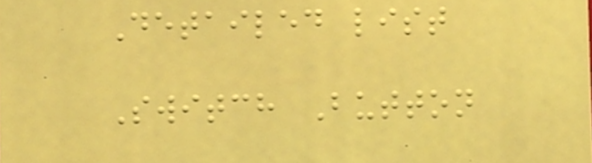Detailed list
Switch Button
